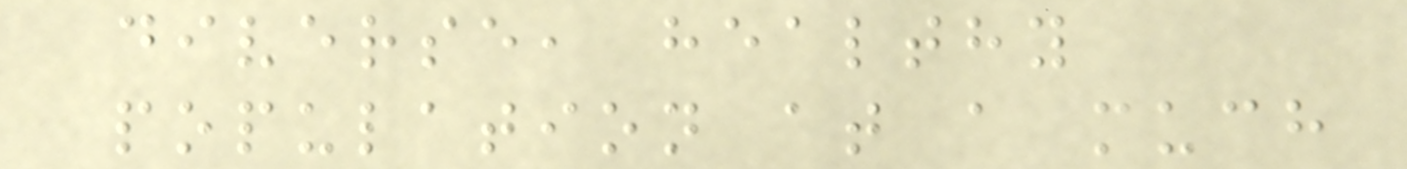diverse, healthy
population at a much
